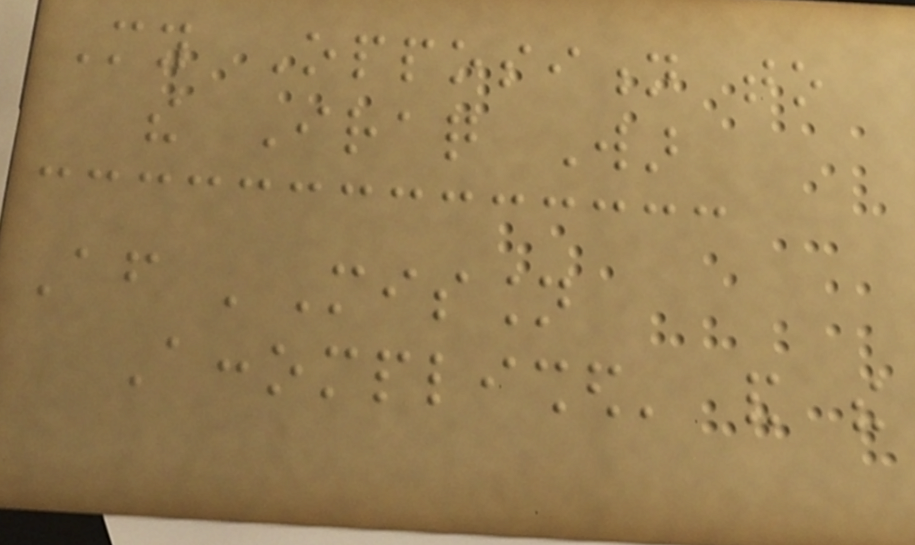My Opposition to
the Iraq War
After 'Mission
Accomplished' and the
